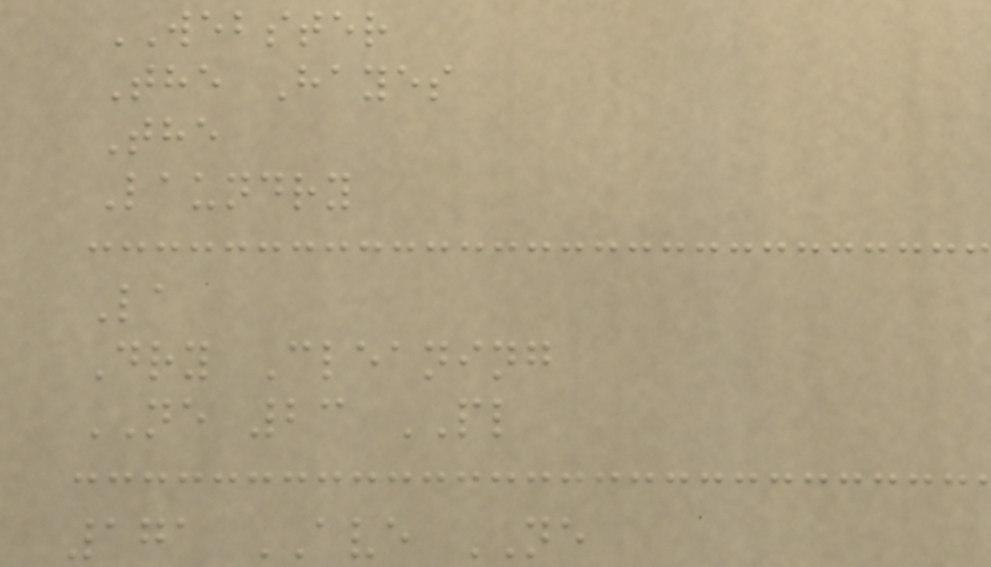WEBSTER
The Hayes
The
Laundry
La
Dry Cleaning
NE 23 PL
171 AVE NE
